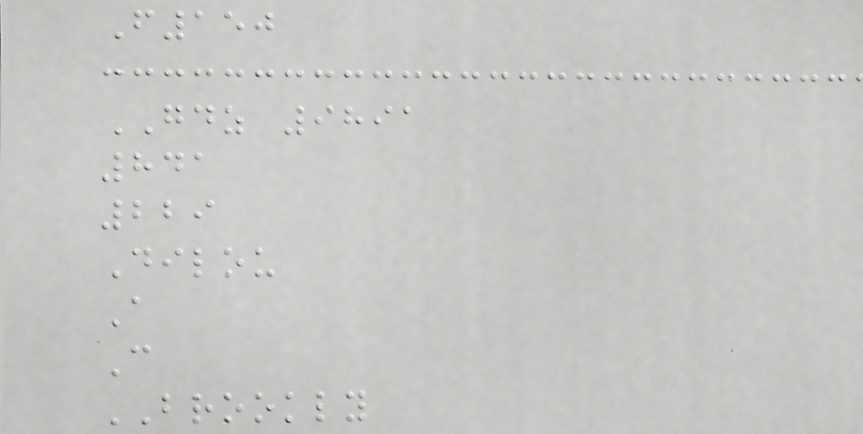F150
GDZ 9891
841
229
Dilou
A
C
BROOKLY
